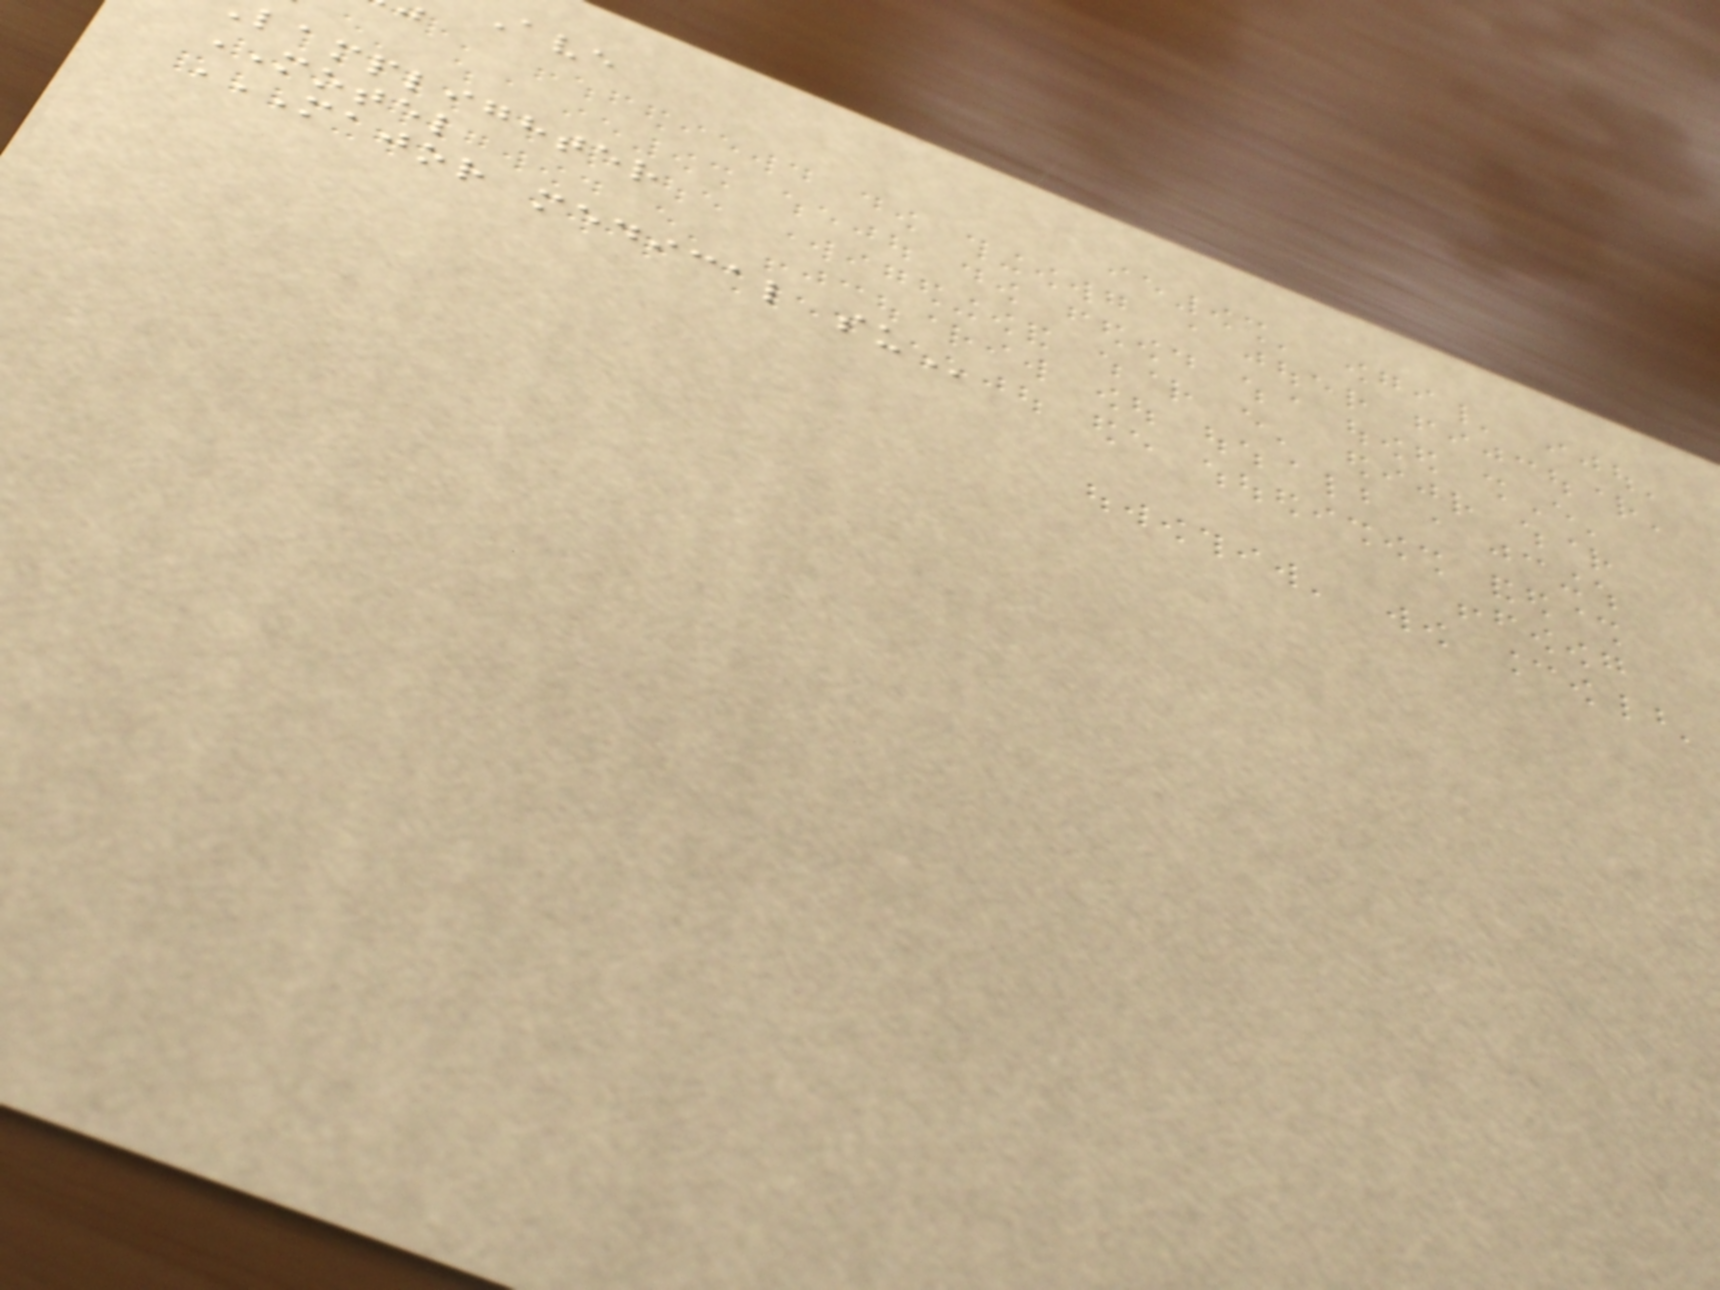Ave
lamplighter
MOTEL
MAJOR MEDICAL SU
